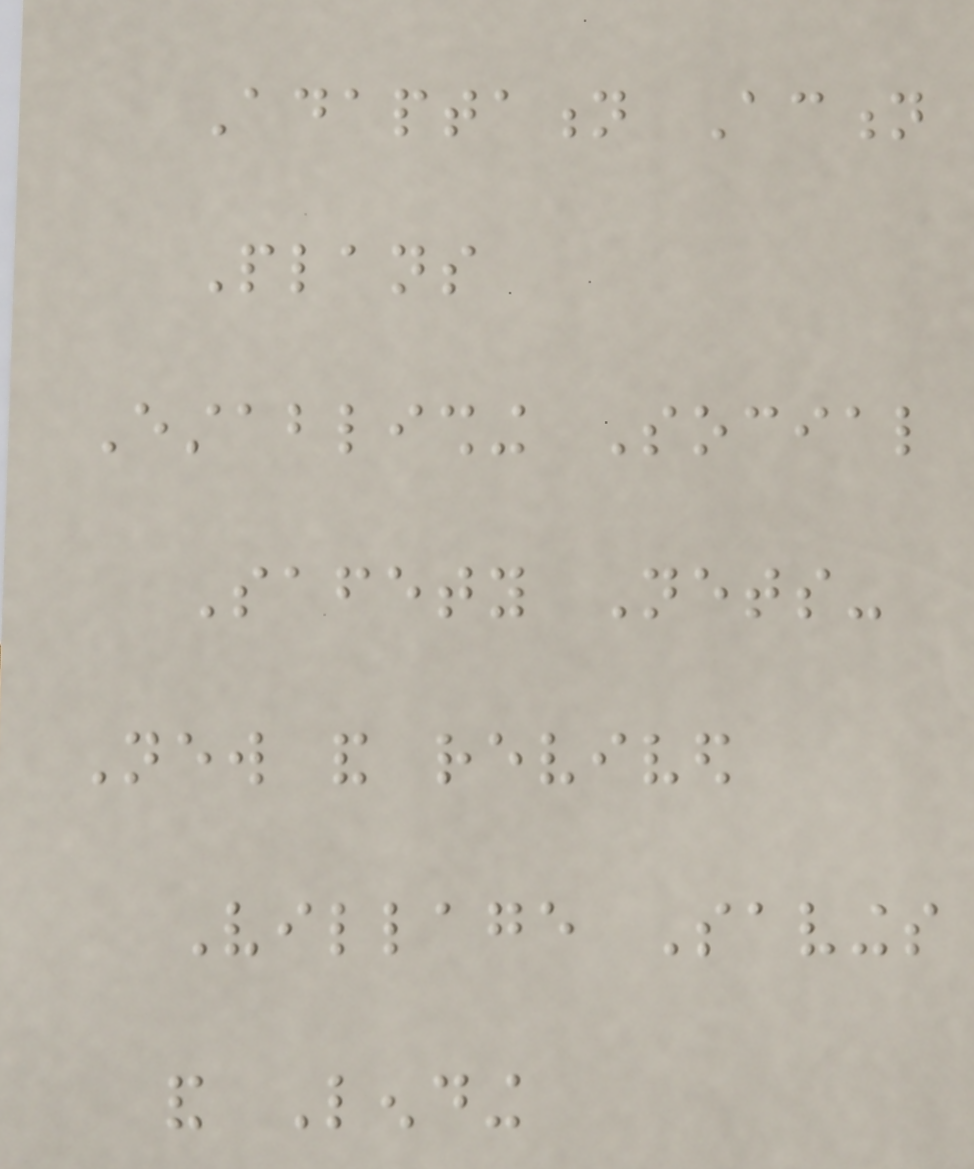Adaptation Action
Plans
Establishing Social
Safety Nets-
New and revived
Village Savings
and Lending
